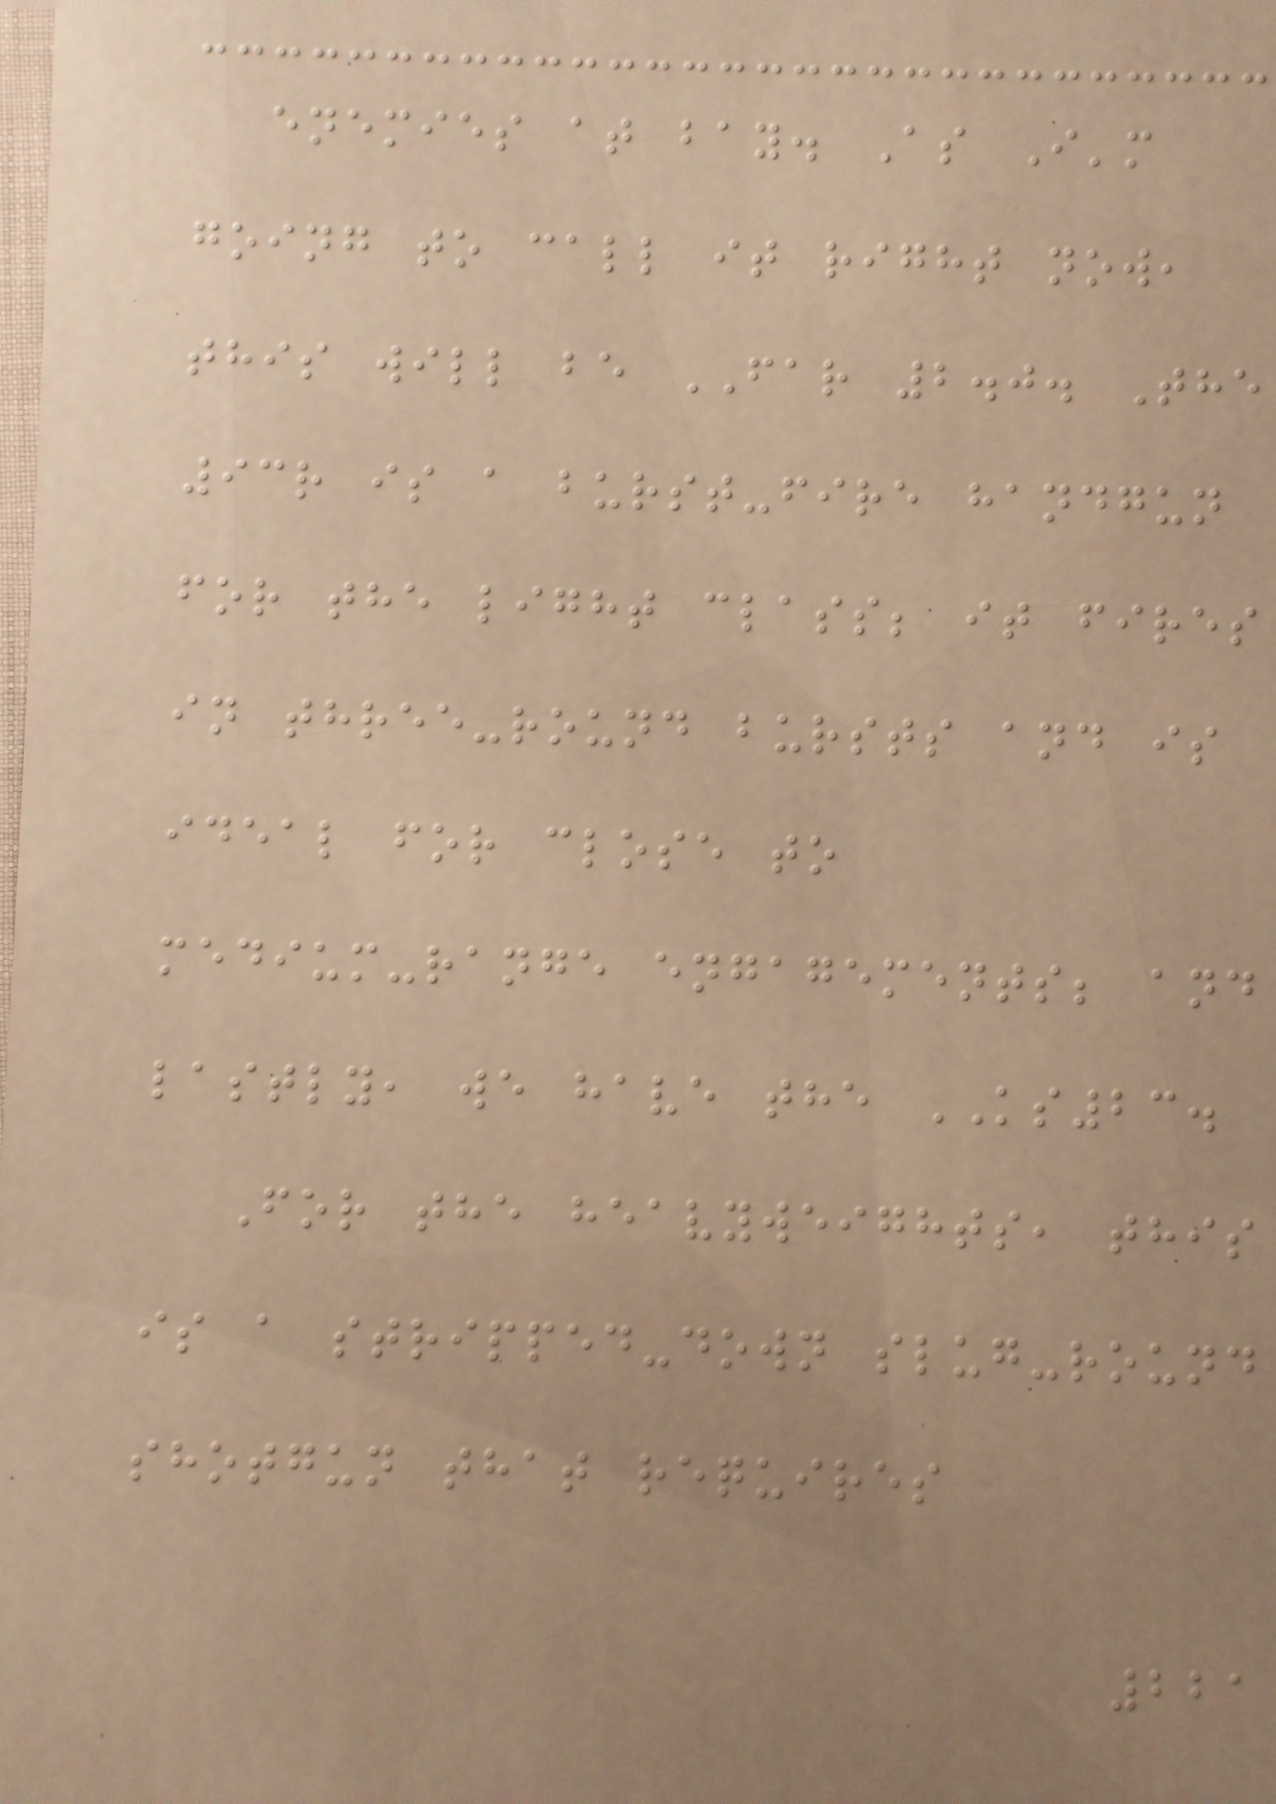enemies at bay. As I'm
going to call it right now,
this will be FAR 2.0. The
93r is a burst-fire handgun
for the light class; it fires
in three-round bursts and is
ideal for close to
medium-range engagements; and
lastly, we have the KS23.
For the heavyweights, this
is a stripped-down slug-round
shotgun that requires
221
